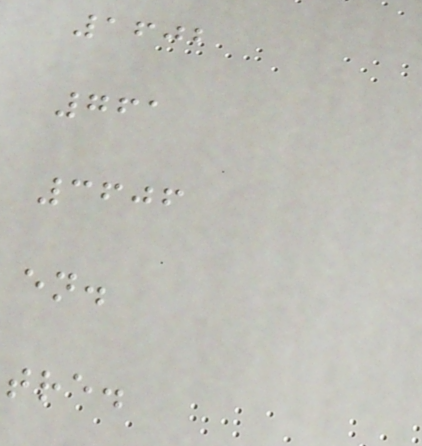1602
761
3606
en.
tre.
